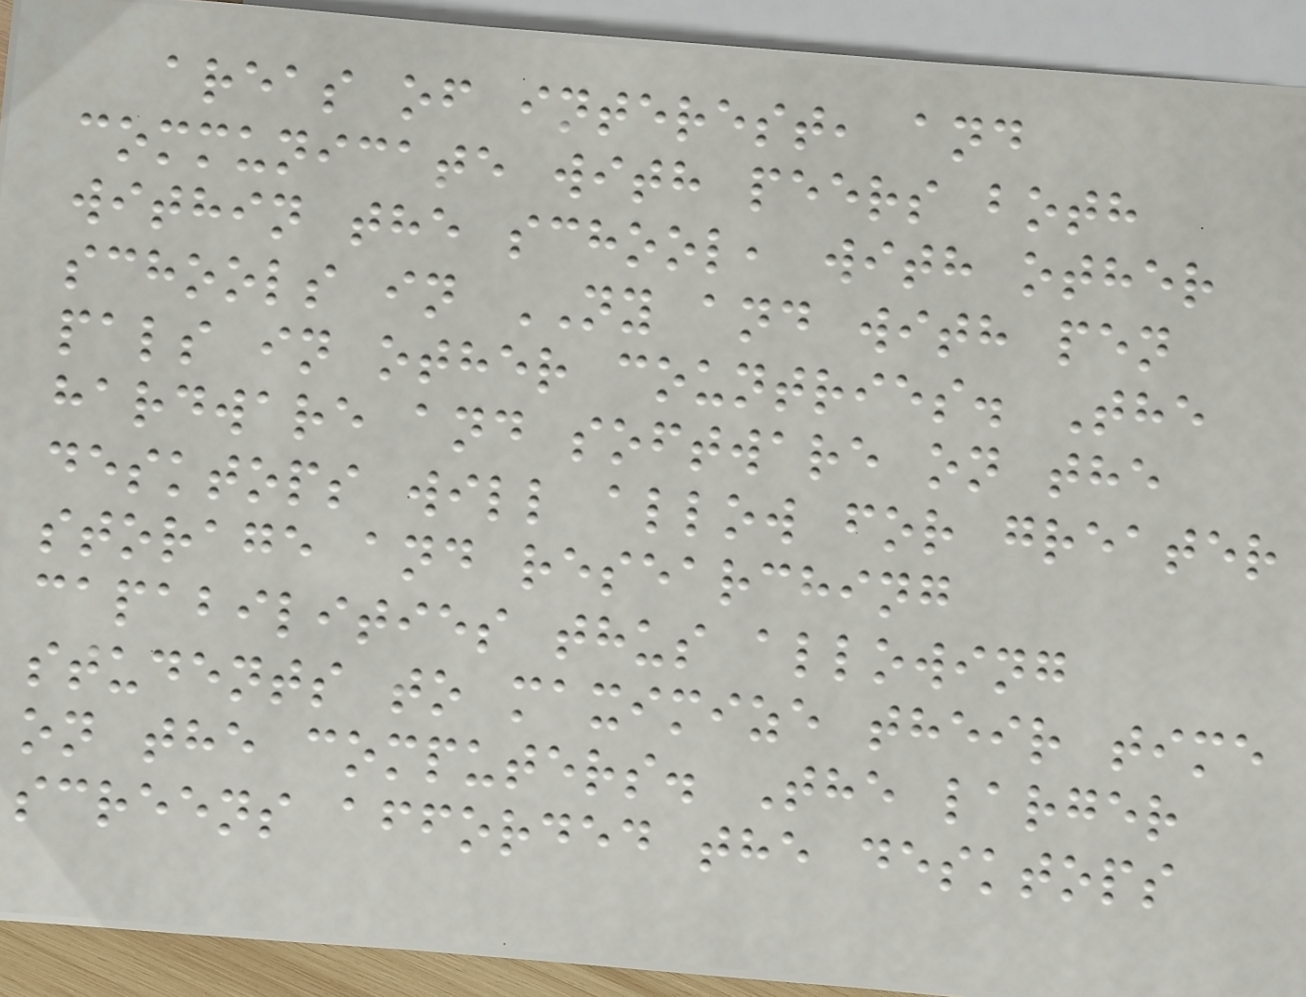areas of interest, and
communicate with peers both
within the school, with other
schools in NY and with pen
pals in other countries. The
hardware and software on the
desktops will allow for greater
storage and researching
capabilities thus allowing
students to maximize their time
on the computers. The larger
screens afforded the desktops
